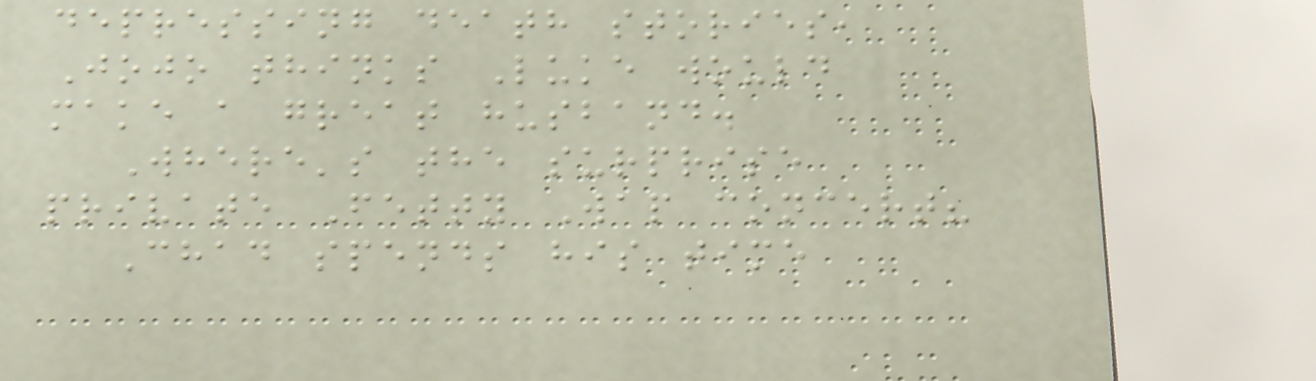depressing death stories,
Jojo thinks Luke would
make a great husband.
Where's the surprise
private Fetty Wap concert?
Chad spends his time
